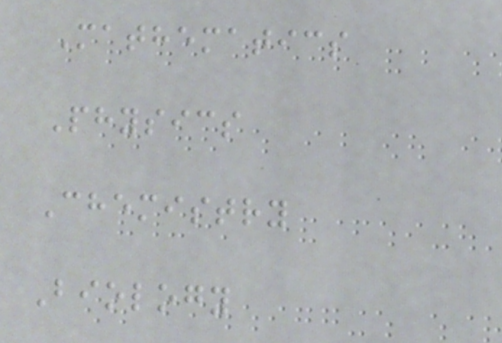Mathematics
Physics
Chemistry
Biology
